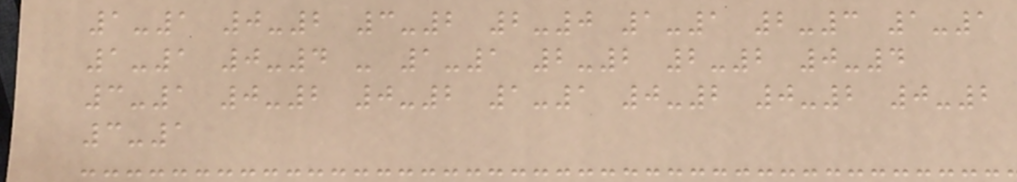1-1 0-2 3-2 2-0 1-1 2-3 1-1
1-1 0-4 - 1-1 2-2 2-2 0-4
3-1 0-2 0-2 1-1 0-2 0-2 0-2
3-1
